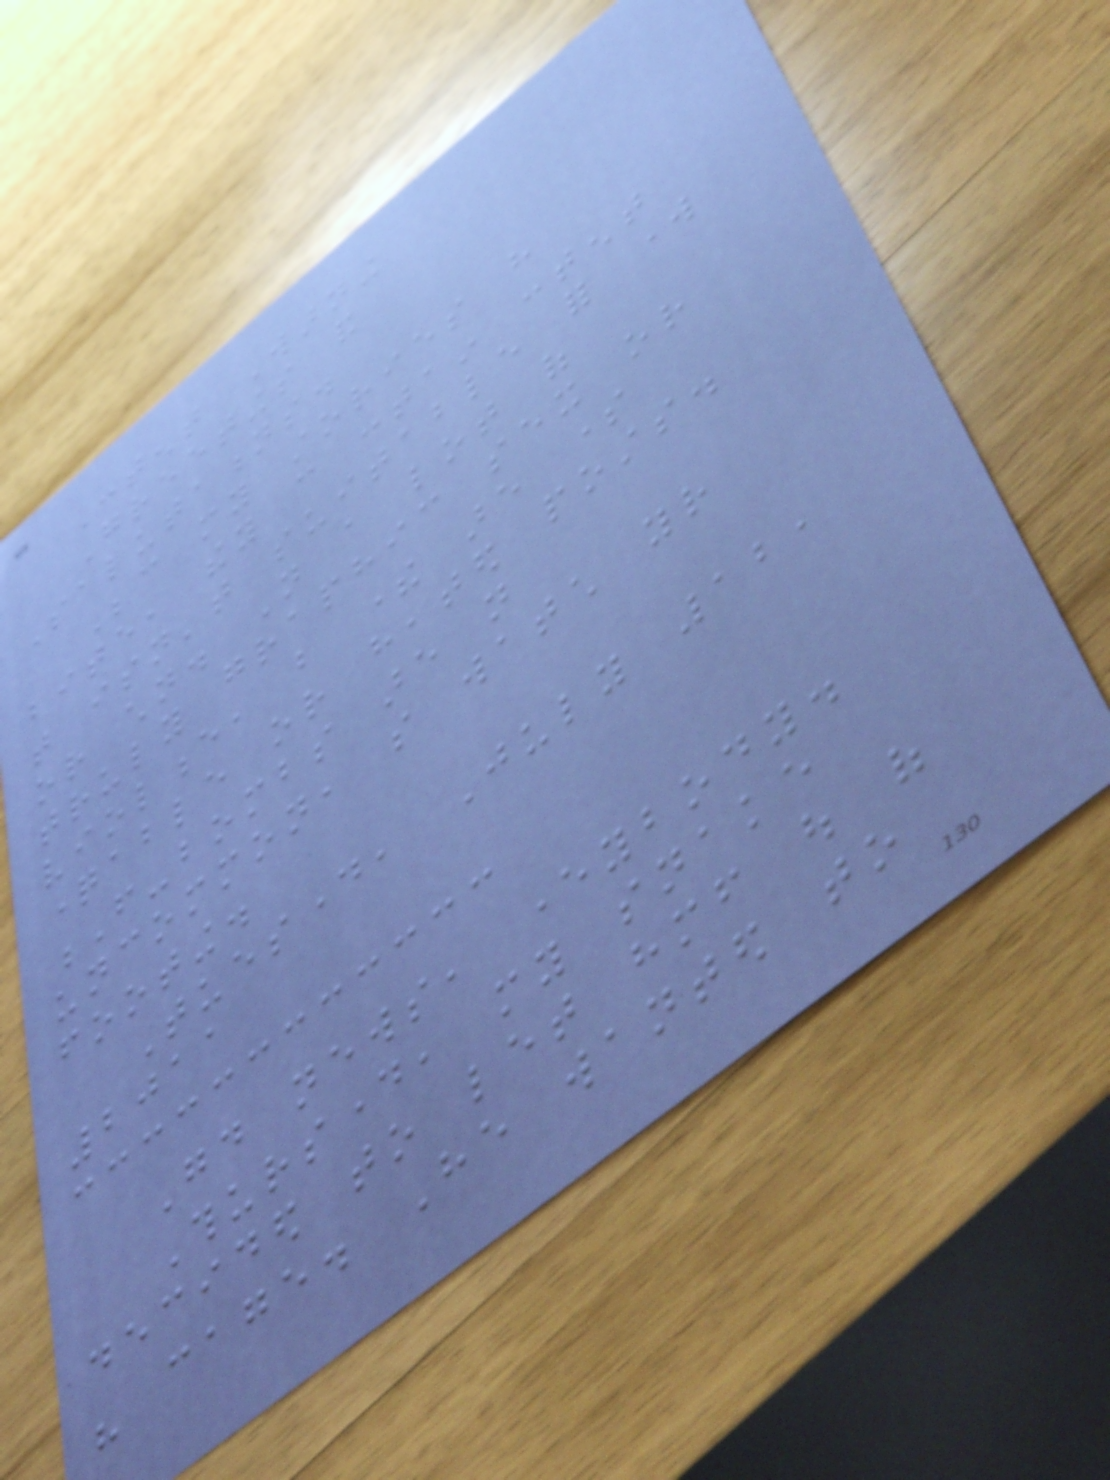Content Warning
Greetings and
Salutations.
Because my stories have
bite, they can contain content
that isn't suitable for work
or children. Not a lot of
truly graphic sex or
violence, but there are some
questionable or heated posts.
F-bombs are not
uncommon, so watch your
footing.
Tuesday, July 12,
2011
Good news, everybody.
Thursday, my snake
decided to let himself out of
his cage. He wanted to
